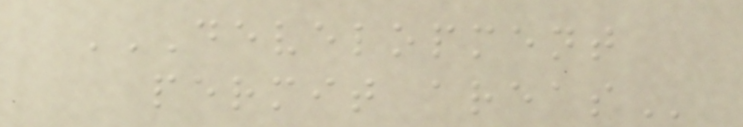DEVELOPMENT
PERMIT AREAS
